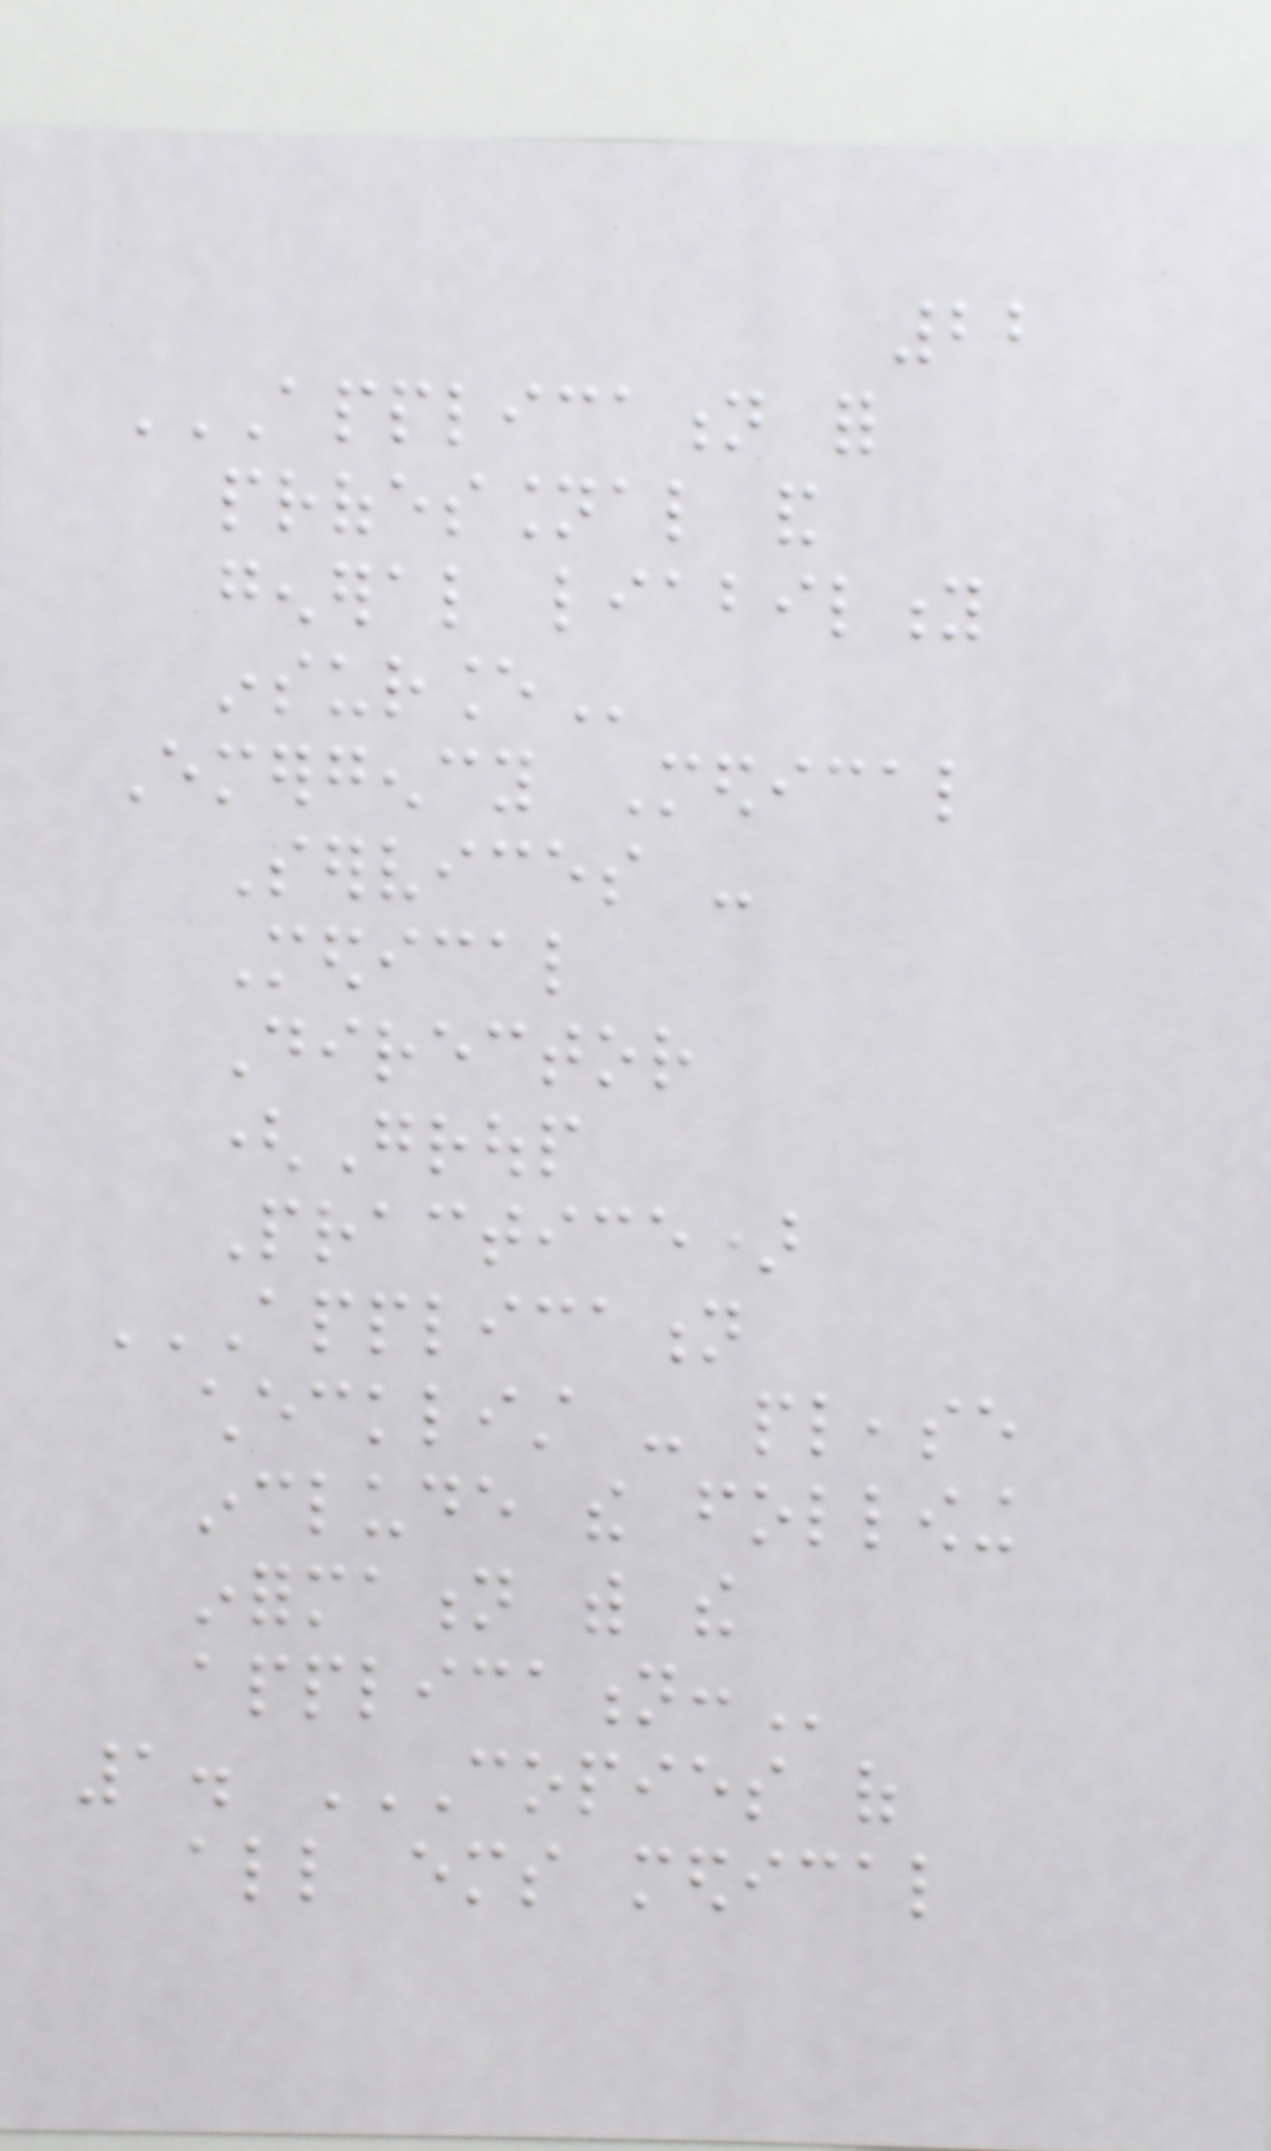22
APPLICATION FOR
PROFESSIONAL AND
GENERAL LIABILITY
INSURANCE
Emergency Medical
Services -
Medical
Director
(Group
Practice)
APPLICATION
CHECKLIST - PLEASE
INCLUDE THE FOLLOWING
INFORMATION WITH THE
APPLICATION:
1. COPIES OF
ALL EMS MEDICAL
